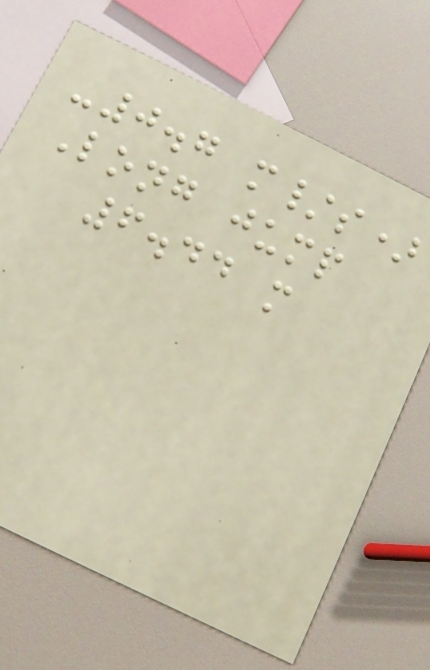-0.7 m/s)
Long jump
6.44 m
